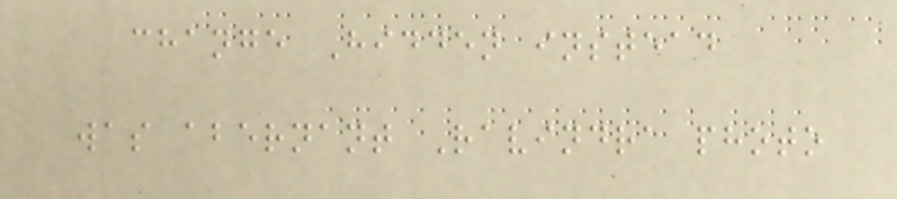change Hidden instead
was abernant Ravindra photo
